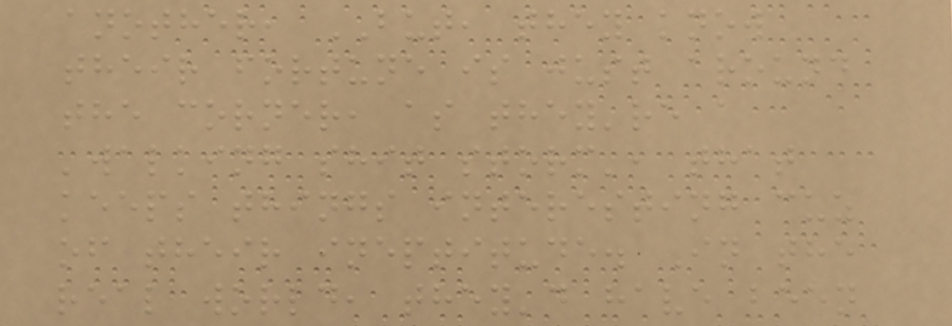another, BUT, they know
their fortune is just around
the corner, as they're a
'walking shit storm', that
keeps things interesting cuz
of their ineptitude. In the
real world, they'd have been
